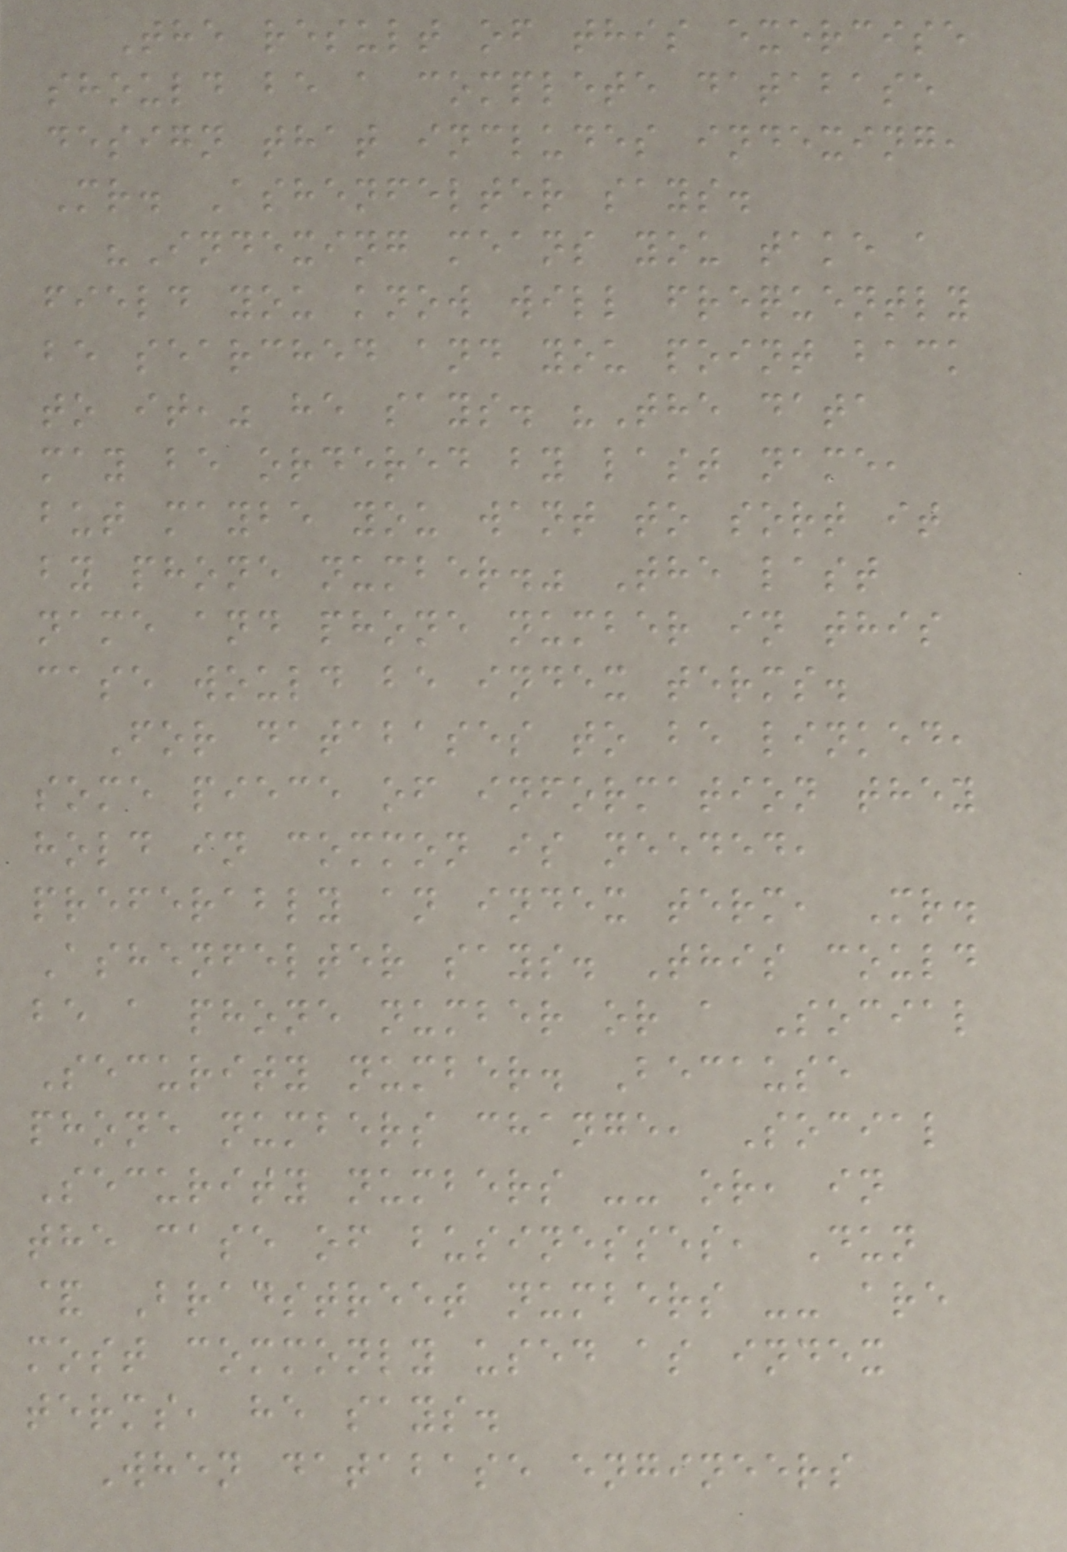The result of this exercise
should be a complete database
design that includes indexing,
Mr. Ashenfelter says.
"Indexing means you take a
field you know will frequently
be searched and you point back
to it," he says. "The data
may be ordered by last name,
but maybe you want to sort it
by phone number." The last
name and phone number in this
case would be index terms.
For databases to be linked,
some piece of information they
hold in common is needed,
preferably an index term, Mr.
Ashenfelter says. This could
be a phone number or a Social
Security number. Because
phone numbers change, Social
Security numbers -- or, in
the case of businesses, Dun
& Bradstreet numbers -- are
most commonly used as index
terms, he says.
When database engineers
